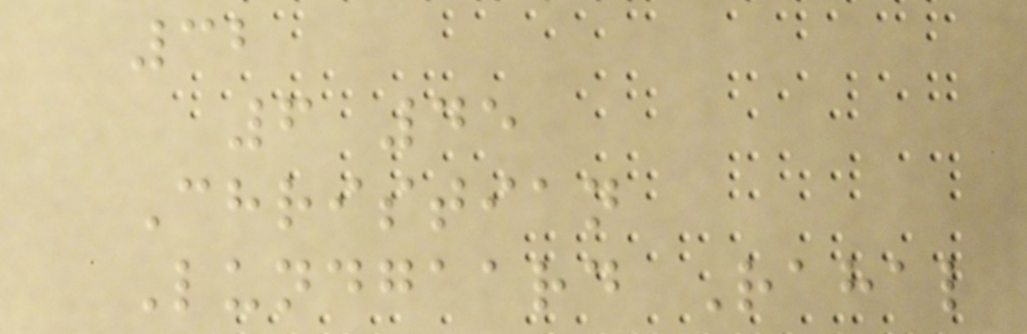32
6 45
Christian
Lundgaard Rahal
